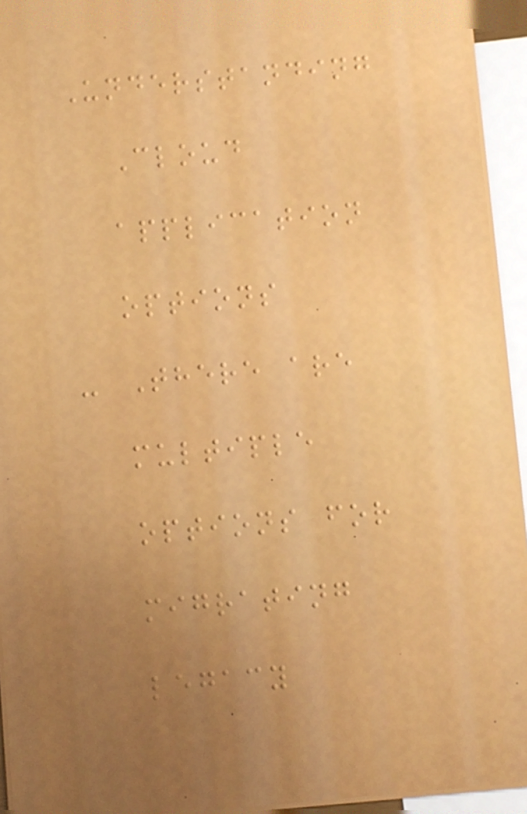Understanding
Cloud
application
options
- There are
multiple
options for
migrating
legacy
